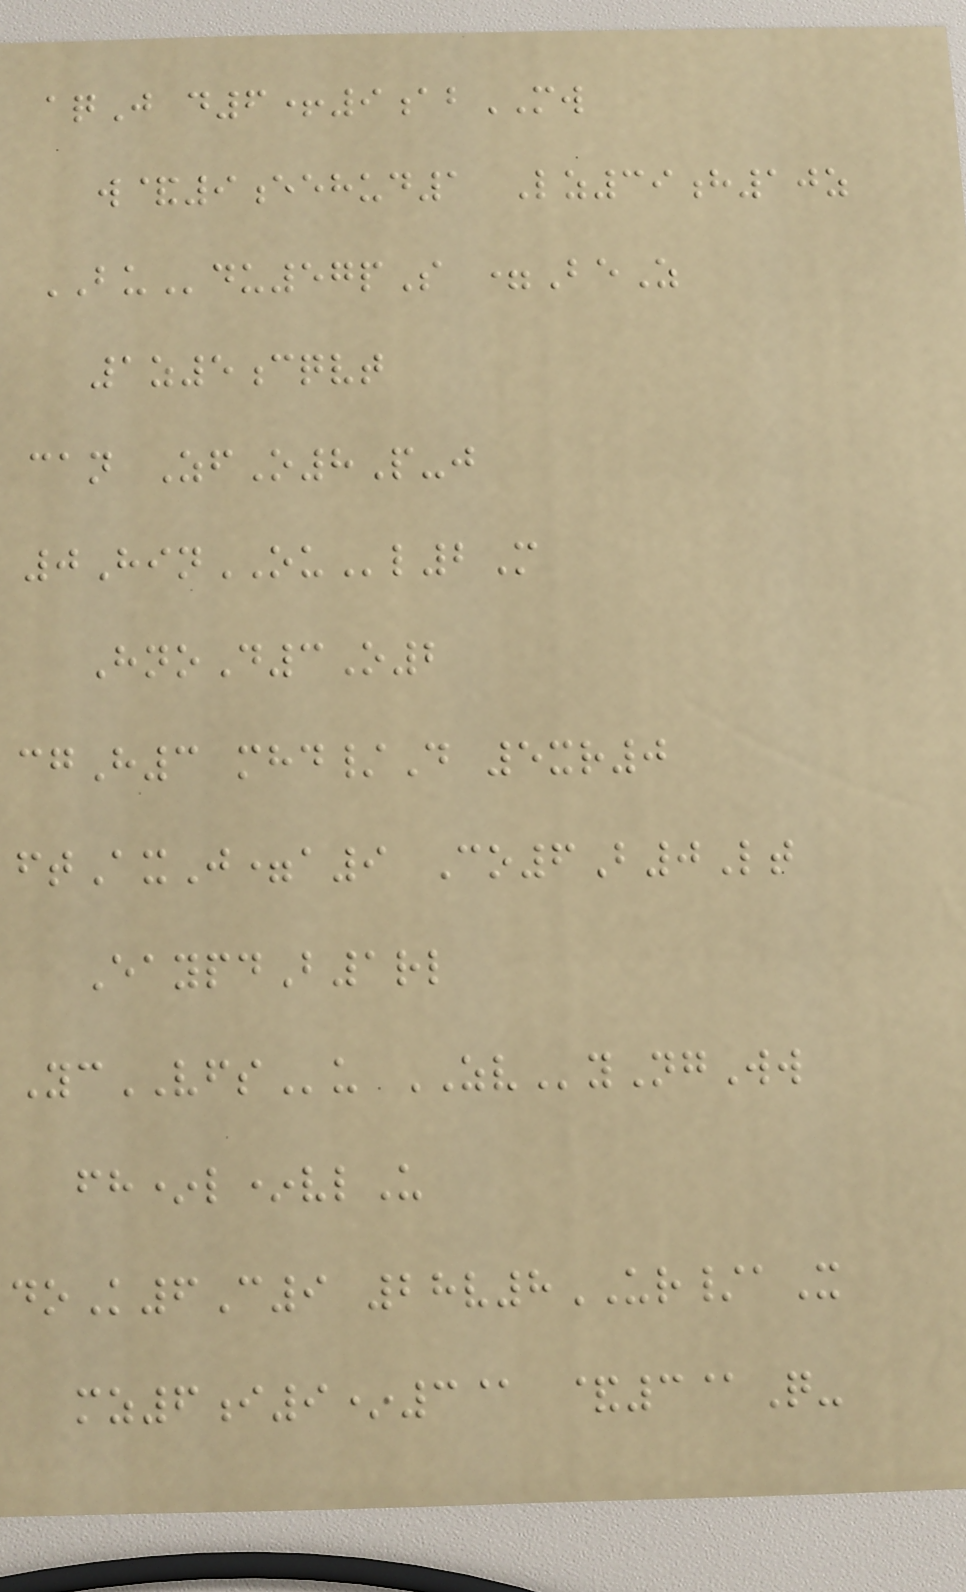aqJ d6+9abMW
w&9eehud1 Lz39h10z
BUdu57pS =BeZ
1z5cqvt
can ZfO8P-j
0HinOUl2M
HnoD3O2
cgH3 mhd/D 5xr0
ftAxJ=a9 Co6B0Lt
EaypdB1rl
YcVFSu ZVyNgWw
fh*l*vlU
doK6C9 28v8UR/aX
mz6i9*3@ &3@Q-
